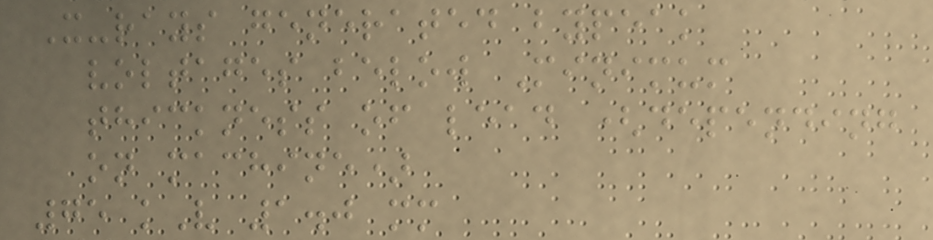X-rays generated bypeak
voltages below Minimum
thickness of lead (depending
on machine)
75 kV 1.0 mm
